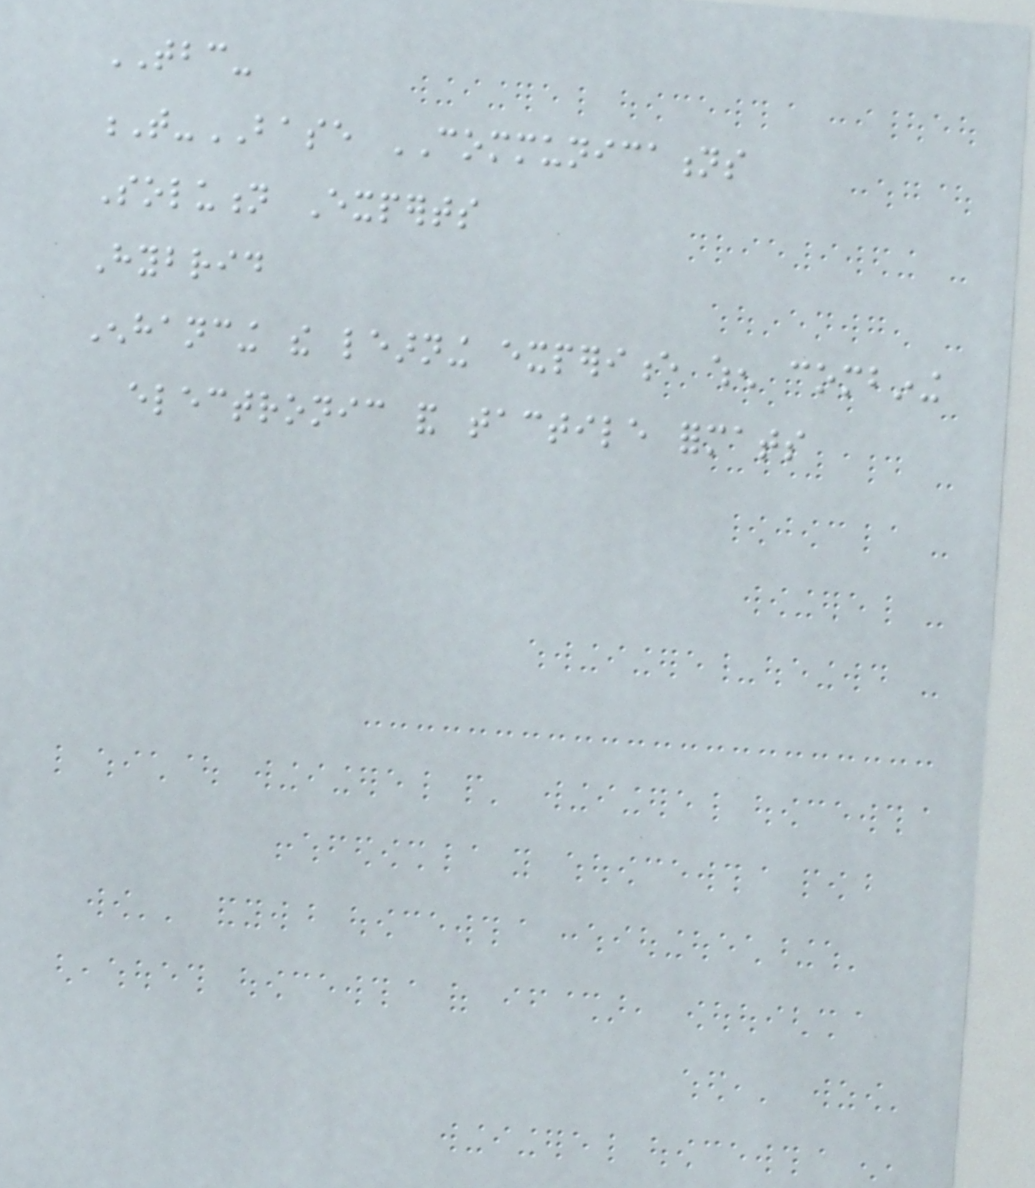TBC-
T-BASE COMMUNICATIONS
Solution Experts
Hybrid
Enhancing the learning experience when combining
electronic and tactile formats
